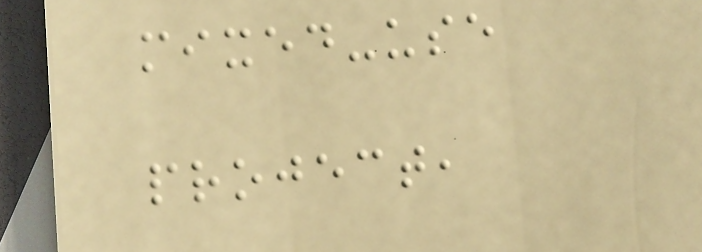mixed-use
project,
